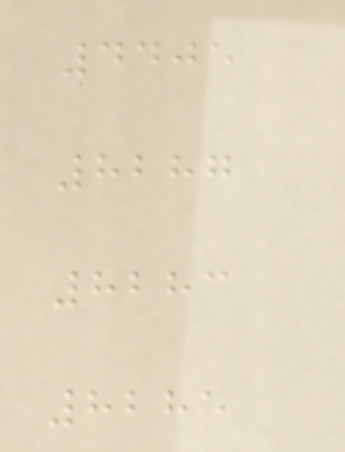4405
8287
8283
8285
